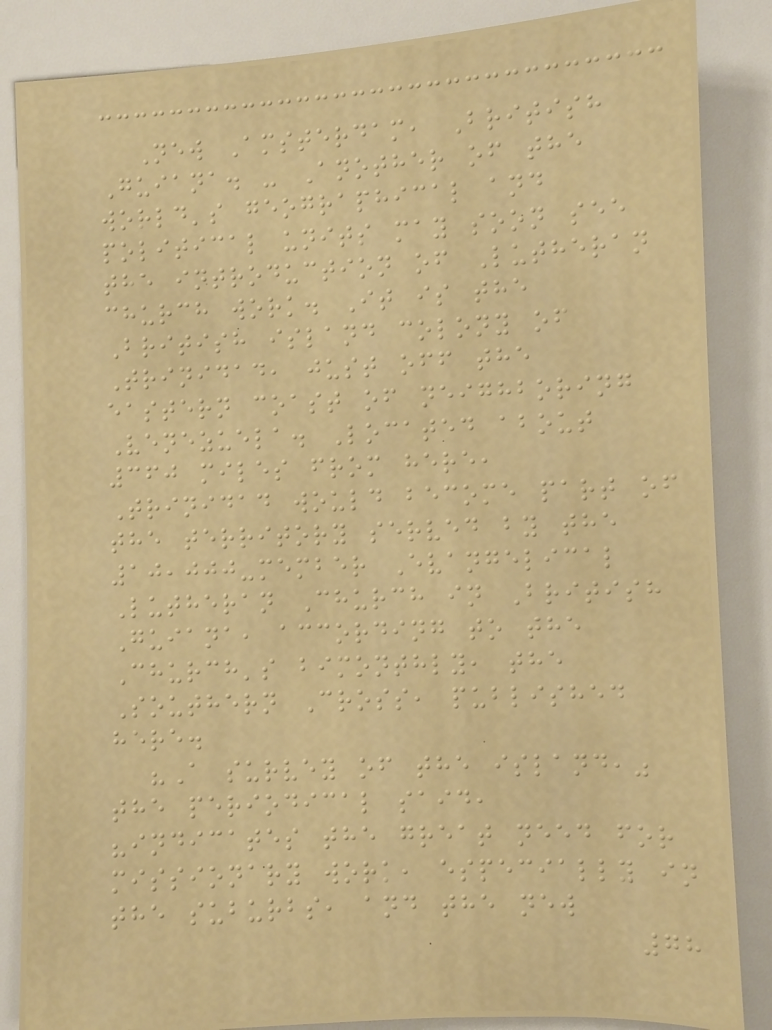New Amsterdam, British
Guiana. - Another of the
world's geographical and
political units may soon see
the introduction of Lutheran
church work. It is the
British island colony of
Trinidad, just off the
eastern coast of neighboring
Venezuela. Located about
360 miles from here,
Trinidad would become part of
the territory served by the
10,000-member Evangelical
Lutheran Church in British
Guiana, according to the
Church's bimonthly, the
Southern Cross, published
here.
"A survey of the island,"
the periodical said,
"indicates the great need for
missionary work, especially in
the suburbs, and the new
78
